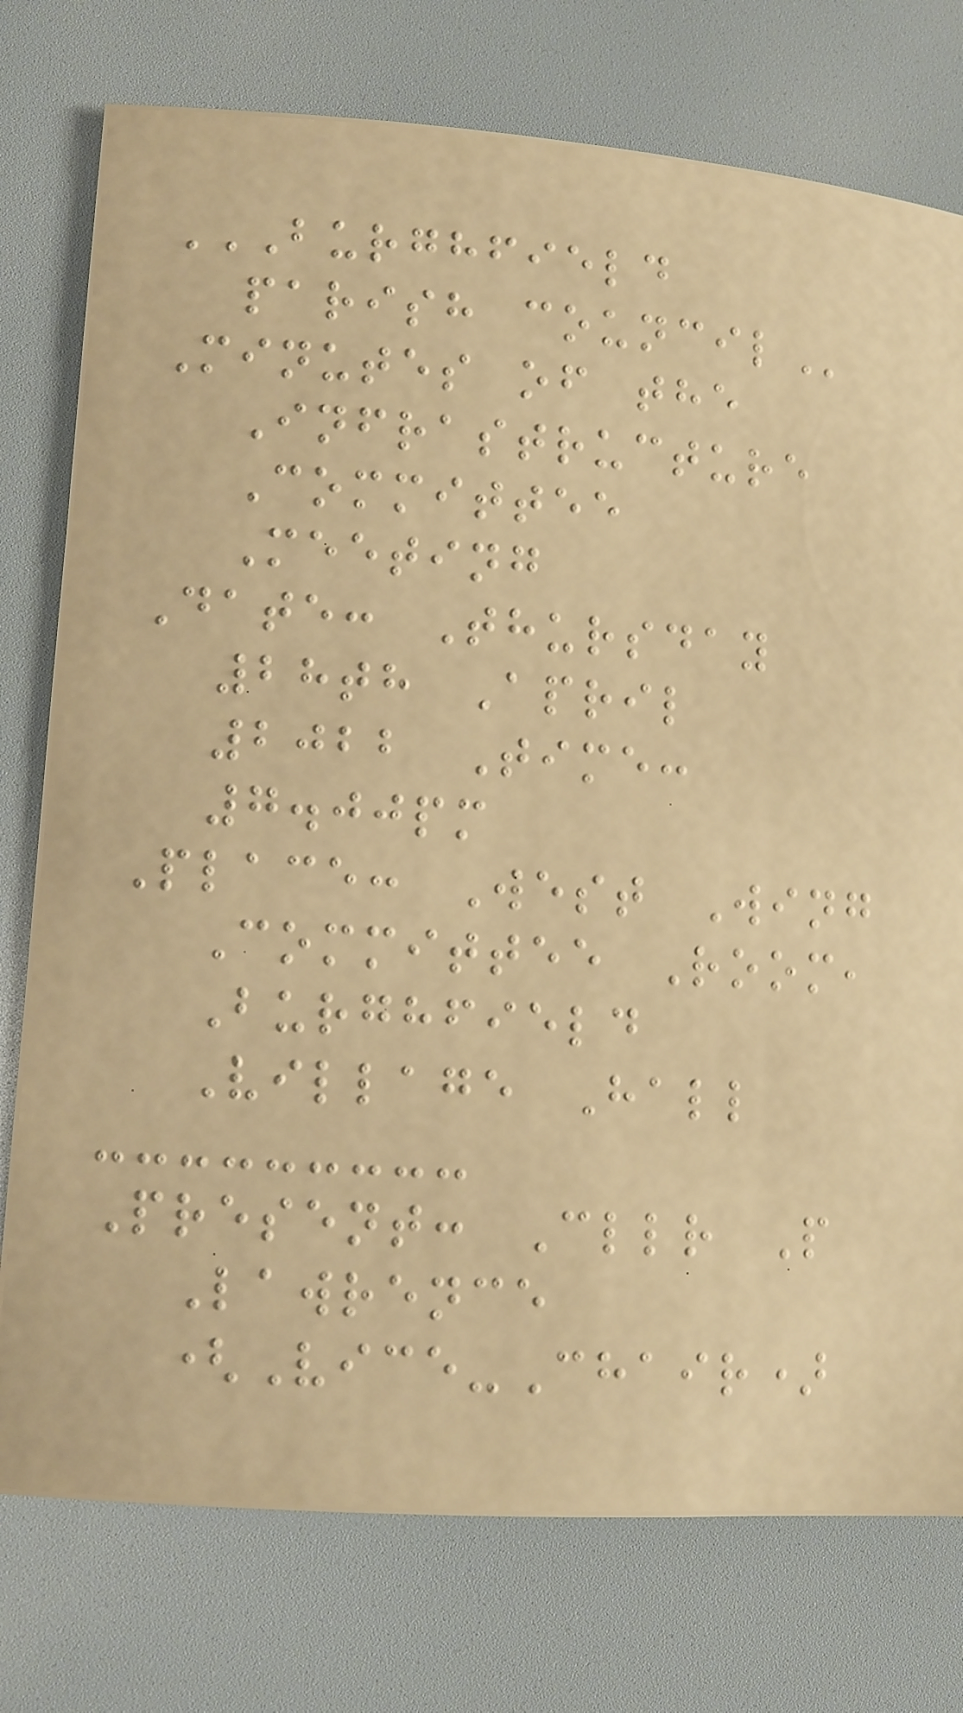BURGHFIELD
PARISH COUNCIL
Minutes of the
Infrastructure
Committee
Meeting
Date: Thursday
28th April
2022 Time:
7.00pm
Place: West Wing
Committee Room,
Burghfield
Village Hall
Present: Cllr P
Lawrence
(Vice-Chair)
